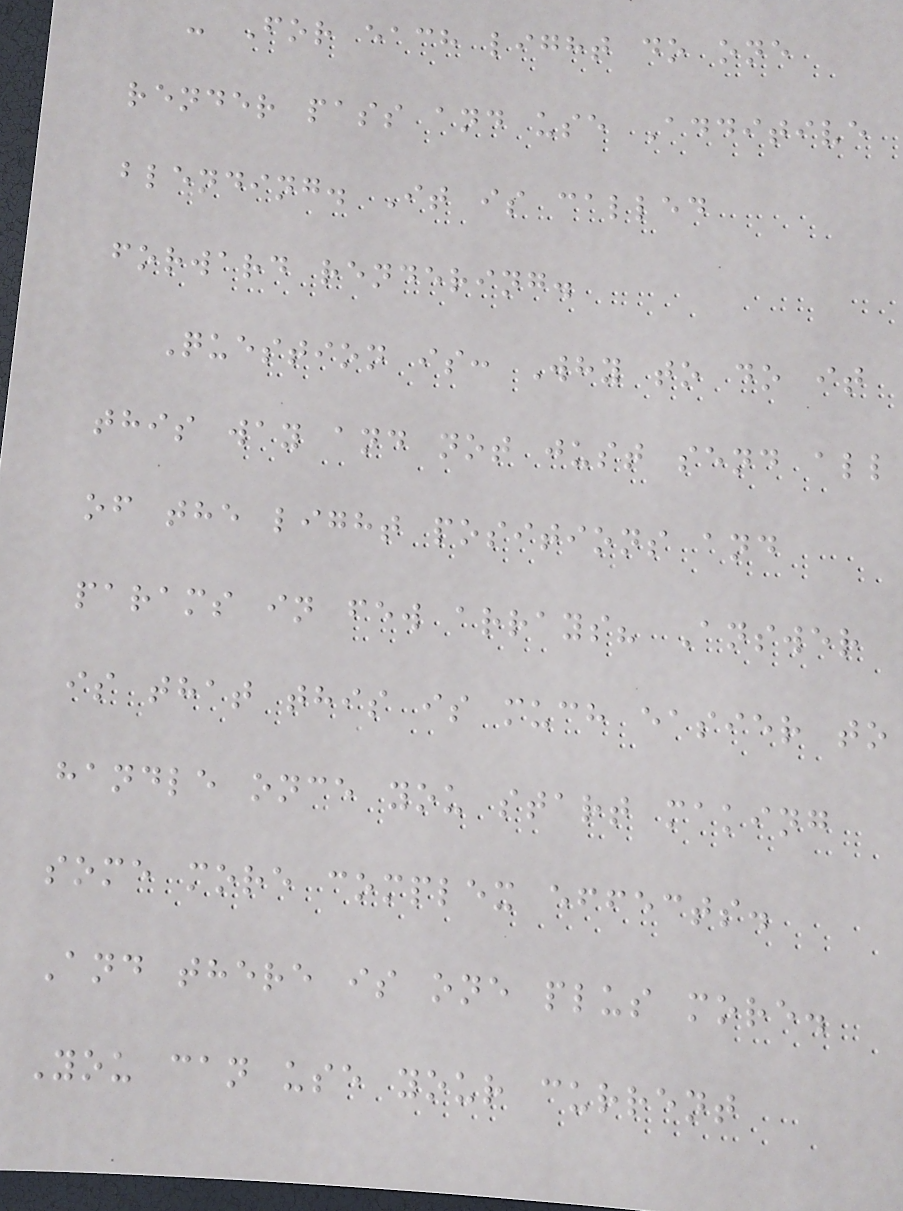- For each light do one
render pass and use Additive
blending. It is called
forward rendering.
Question is: Why to do it
this way and not just send all
of the light positions and
params in few arrays? Answer
is that this is much easier to
handle once you start making
some more complex effects.
And there is one plus more.
You can use your current
